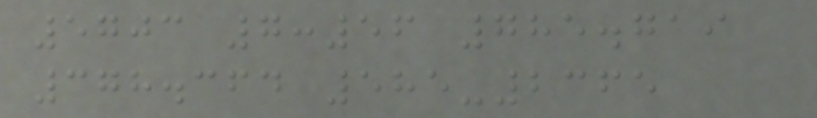5703 7:56 785.719
378.364 585-2365
